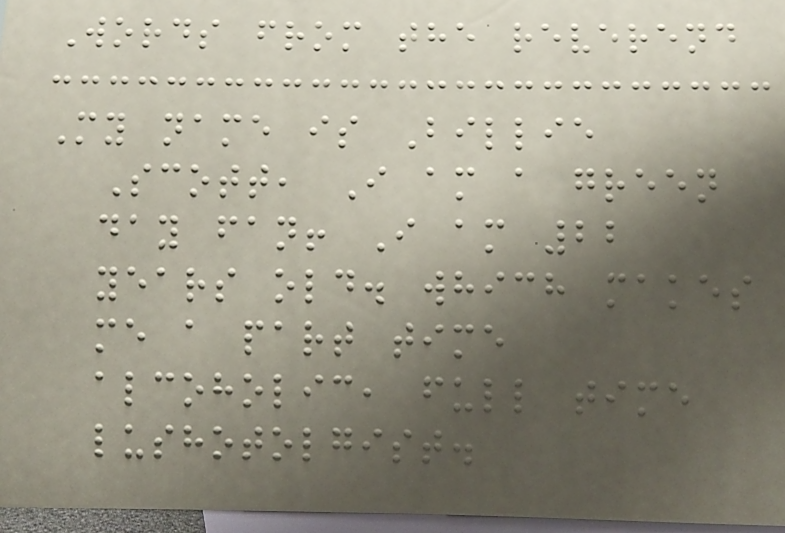Words from the reverend
My name is Billie
Scott, I am a green
day fan! I am 22
years old. which makes
me a part time
alcoholic, full time
lushotolgist.
